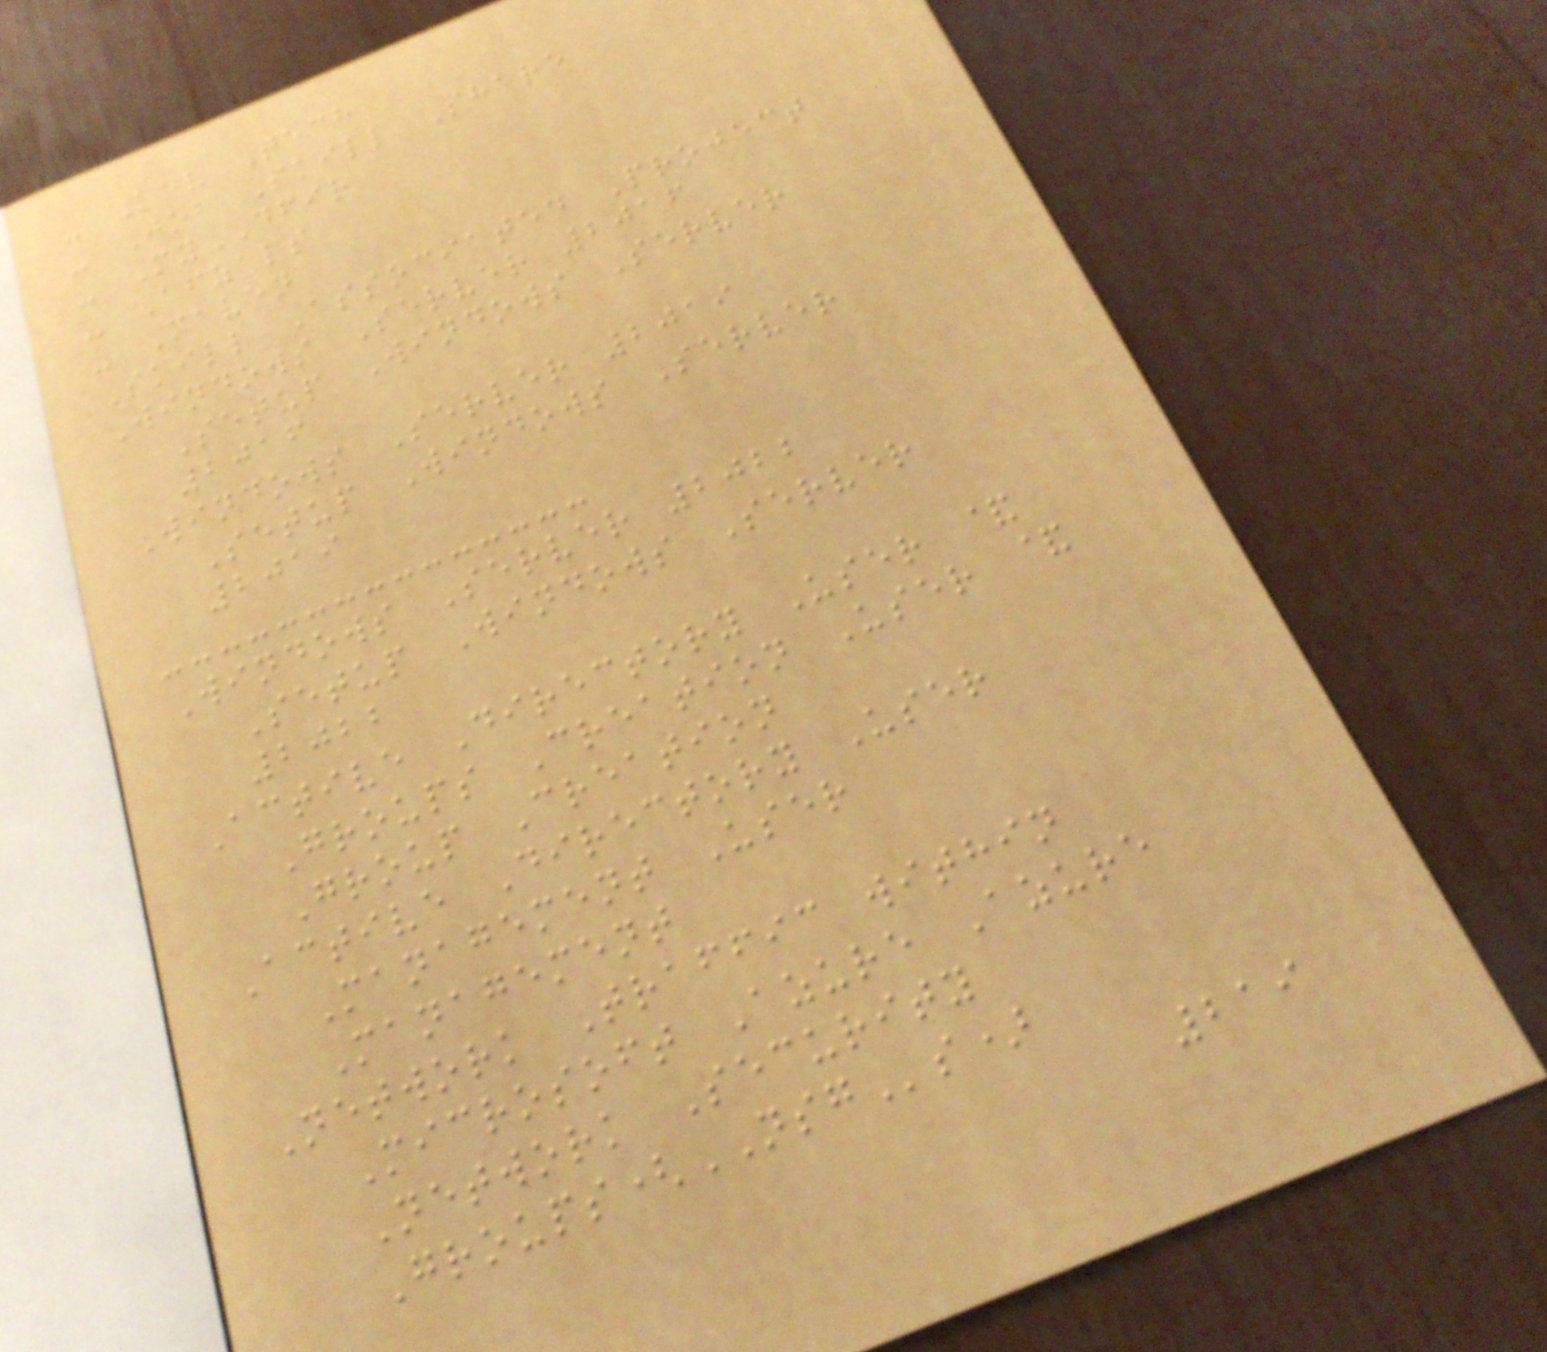- Kev Tech
- Job Skill Share
- MyDFIR
- Afzals
- Maven
Skill Associated Project
Windows Server 2016
Setup Windows Server
2016
Windows Server 2019
Setup Windows Server
2019
Windows Server 2022
Setup Windows Server
2022
Active Directory User &
Groups Creation User &
Group Creation
Active Directory User
Management User
Management
Network Traffic within
Microsoft Azure Azure
Network Security
Groups(NSGs)
219
